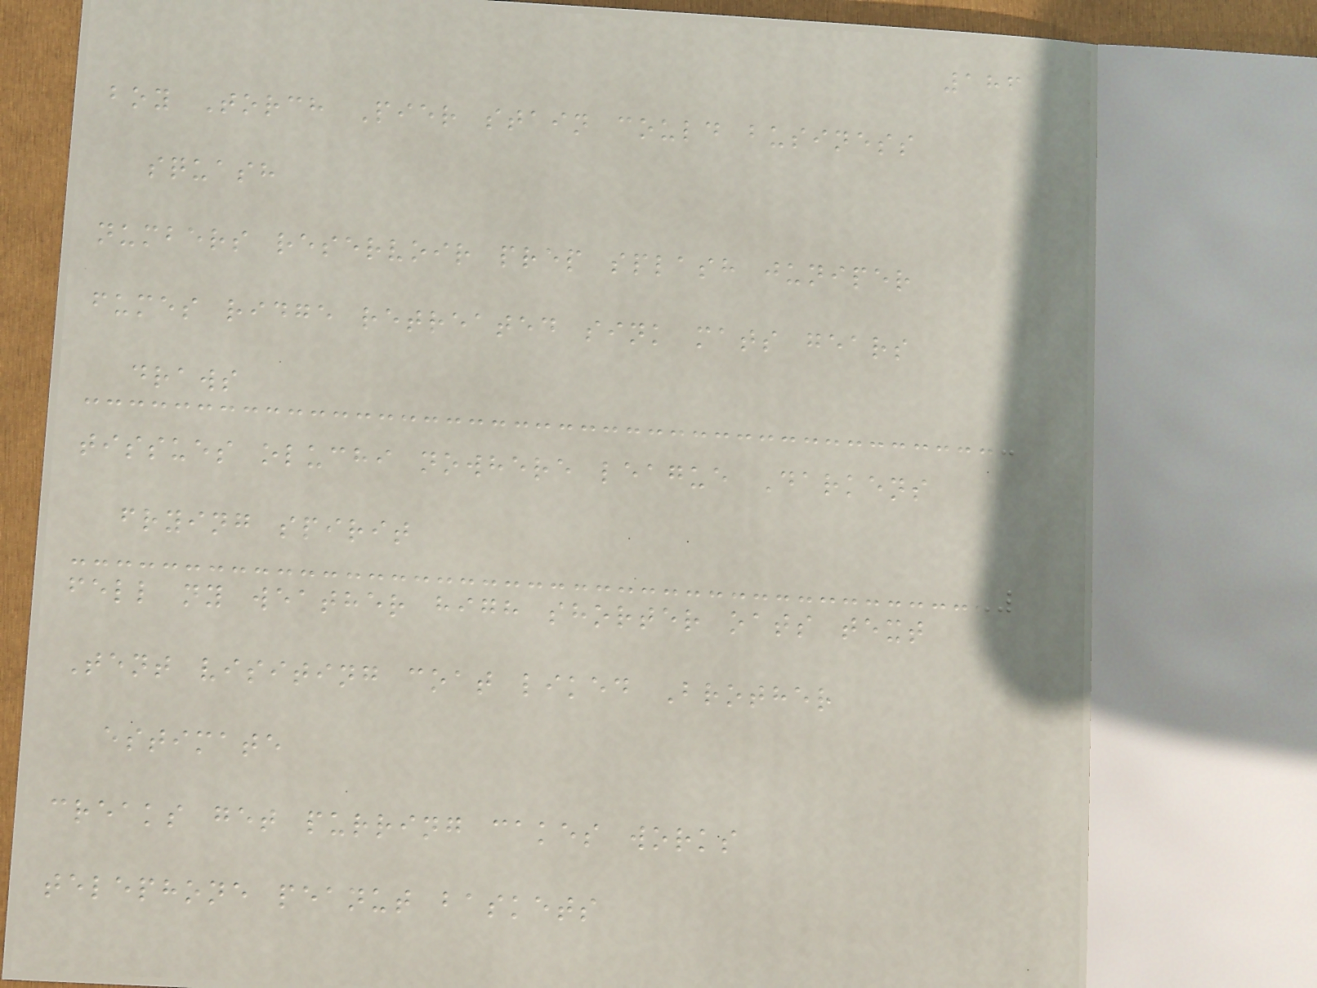186
boy Torch Pier stain could business
squash
numbers reservoir prep splash juniper
fumes ridge retreated sink mats gears
draws
tissues oluchi nowhere league Darkens
frying spirit
fell ny weather high shorter oats text
Tent visiting coat liked Brother
estimate
creaks get purring cakes works
telephone peanut baskets
